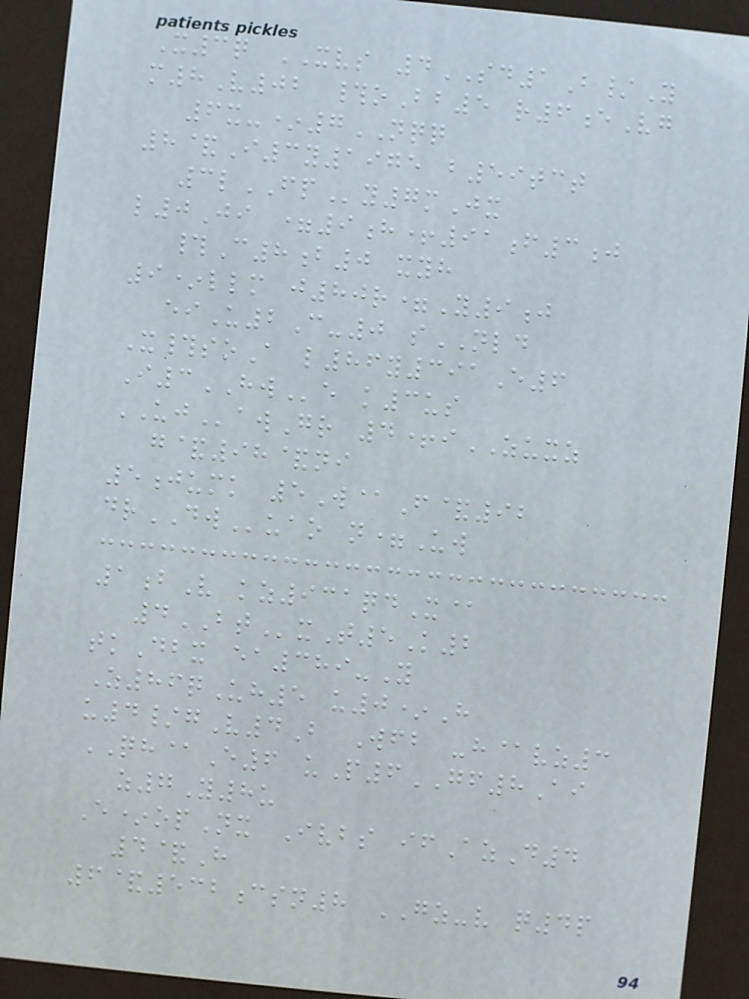X3q XVS 4SD1B/Y
m8V02 #oBb5 r6eVg
6x-*7NQQ
8&I3y1975 b59tct
3lFPy7mJx
l0Ji =9h+91f3j
#C8b0 xyh
9*llm j80r=Y9j
eiU2C-0 sNLD
X#soA l86y391E6
I3HWe k3us
UJawGr 4+iZUXZ
g&98&ni
5jumk 5W@F&92
drDWuao n=Uw
1bV kz931qdX@
4BTxT5K2
tkDbx ea389-Y
Z86qUh5 u0*H
u4/gV4B Wfb -h@vz3
QH@E6 uP6GF8Ai
z7Y8u
E*opNx Ivbs ifAzD4
4&H
6&532csn8 GZ-v q4p
